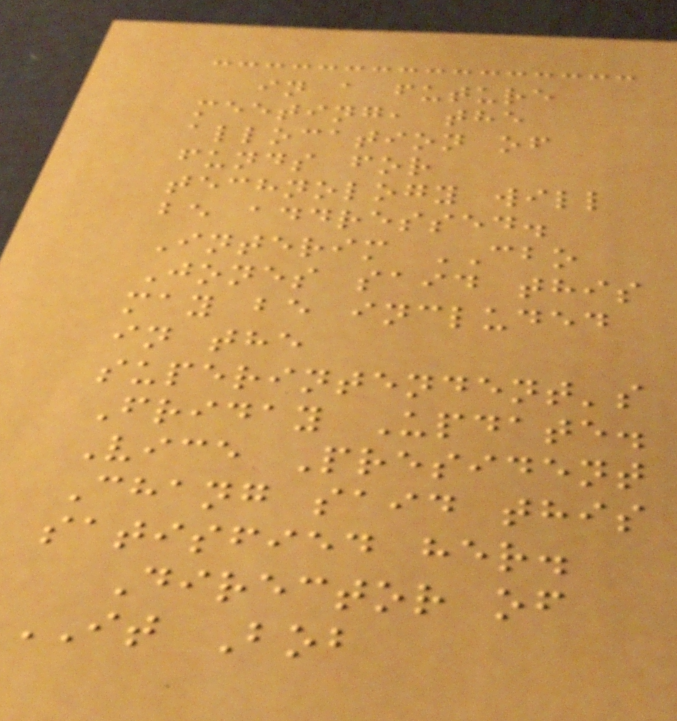in a future
meeting, the
allocation of
funds for
technology will
be addressed.
Interim CBO
Jones said this
may be included
in the
superintendent's
Friday Update.
Vice President
Chang said this
satisfied her.
Director of
IT Bob
